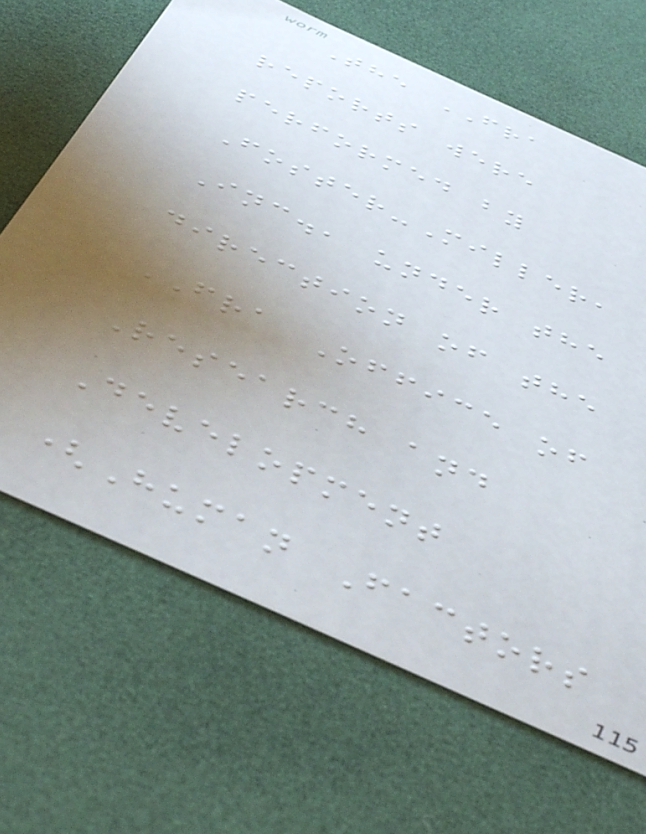The FRA
reports were
performed by
Foster-Miller,
Inc., under the
direction of the
FRA Office of
Research and
Development
(Human Factors
